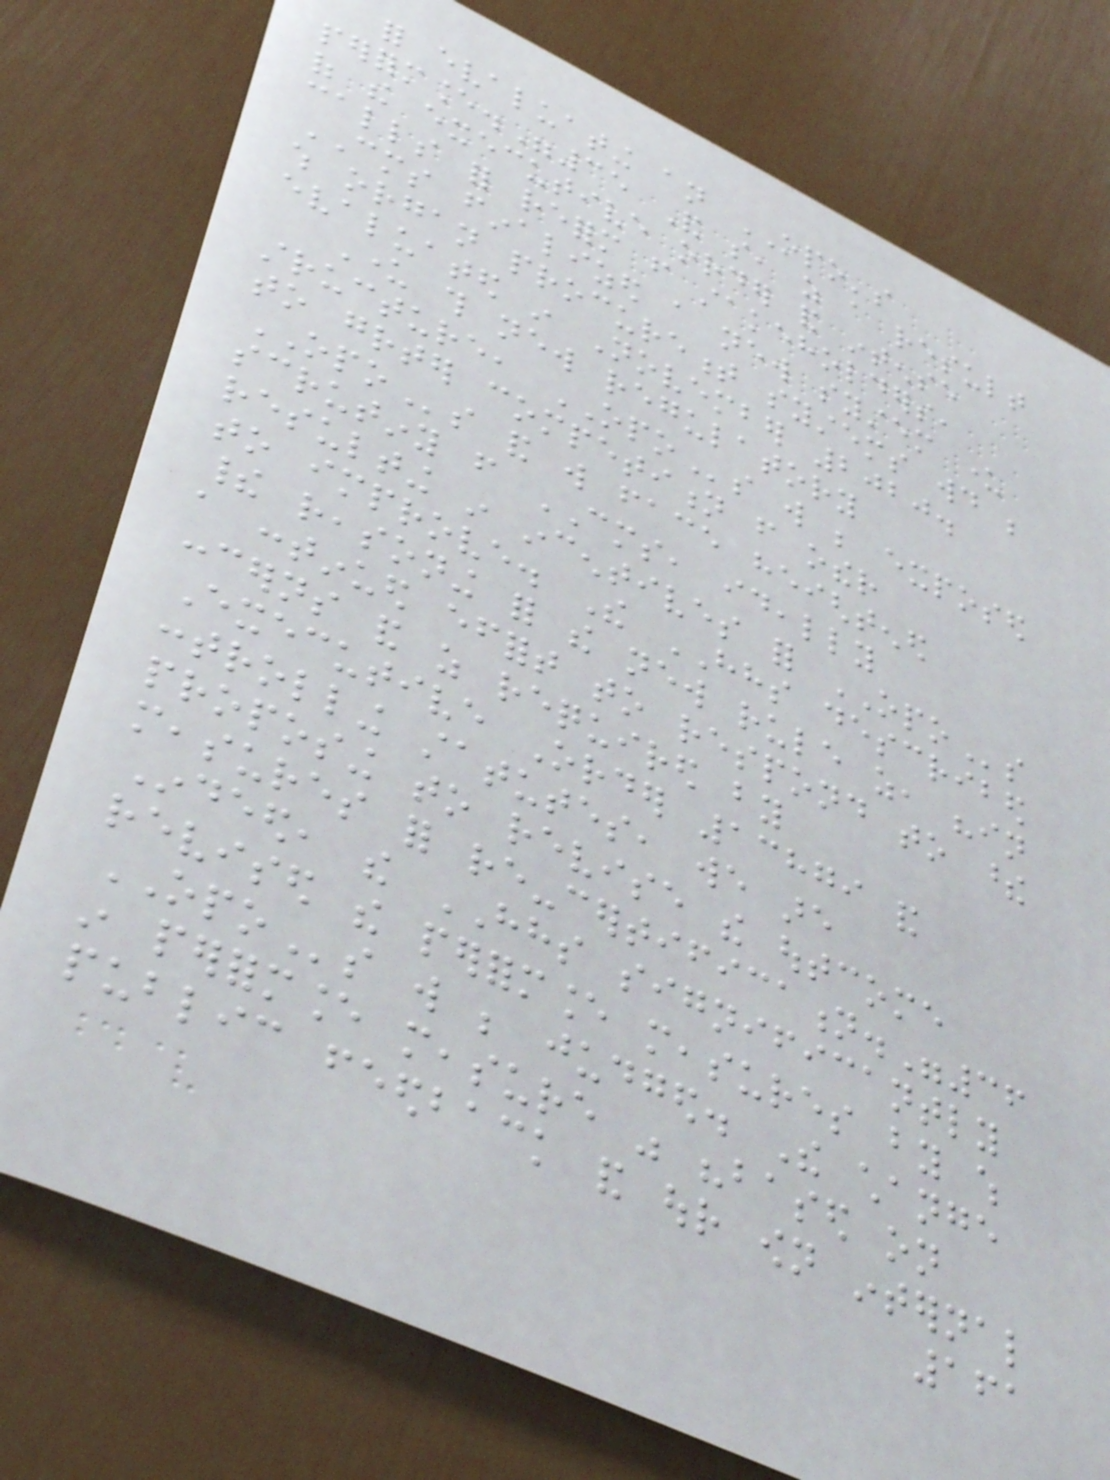for evaluating an OPO's
performance."35 And so, as a result
of the executive order and intense
calls for reform from stakeholders,
CMS finalized a new system under
which organ procurement systems would be
evaluated in November 2020.
Under this new regulatory
structure, OPOs will be exposed
to greater competition from other
OPOs and will face heightened
scrutiny from CMS, ideally
resulting in incentives for OPOs
to improve. The HHS described
their reasoning for the new rule as, "in
a continued effort to respond to these
concerns and as required by
Executive Order 13879 and
controlling statutes, we are
proposing to revise the outcome
measures for re-certification."36
Indeed, the HHS significantly
revised the performance measures by which
OPOs will be judged. The change
in performance measure was "based on
public feedback and our own internal
161
